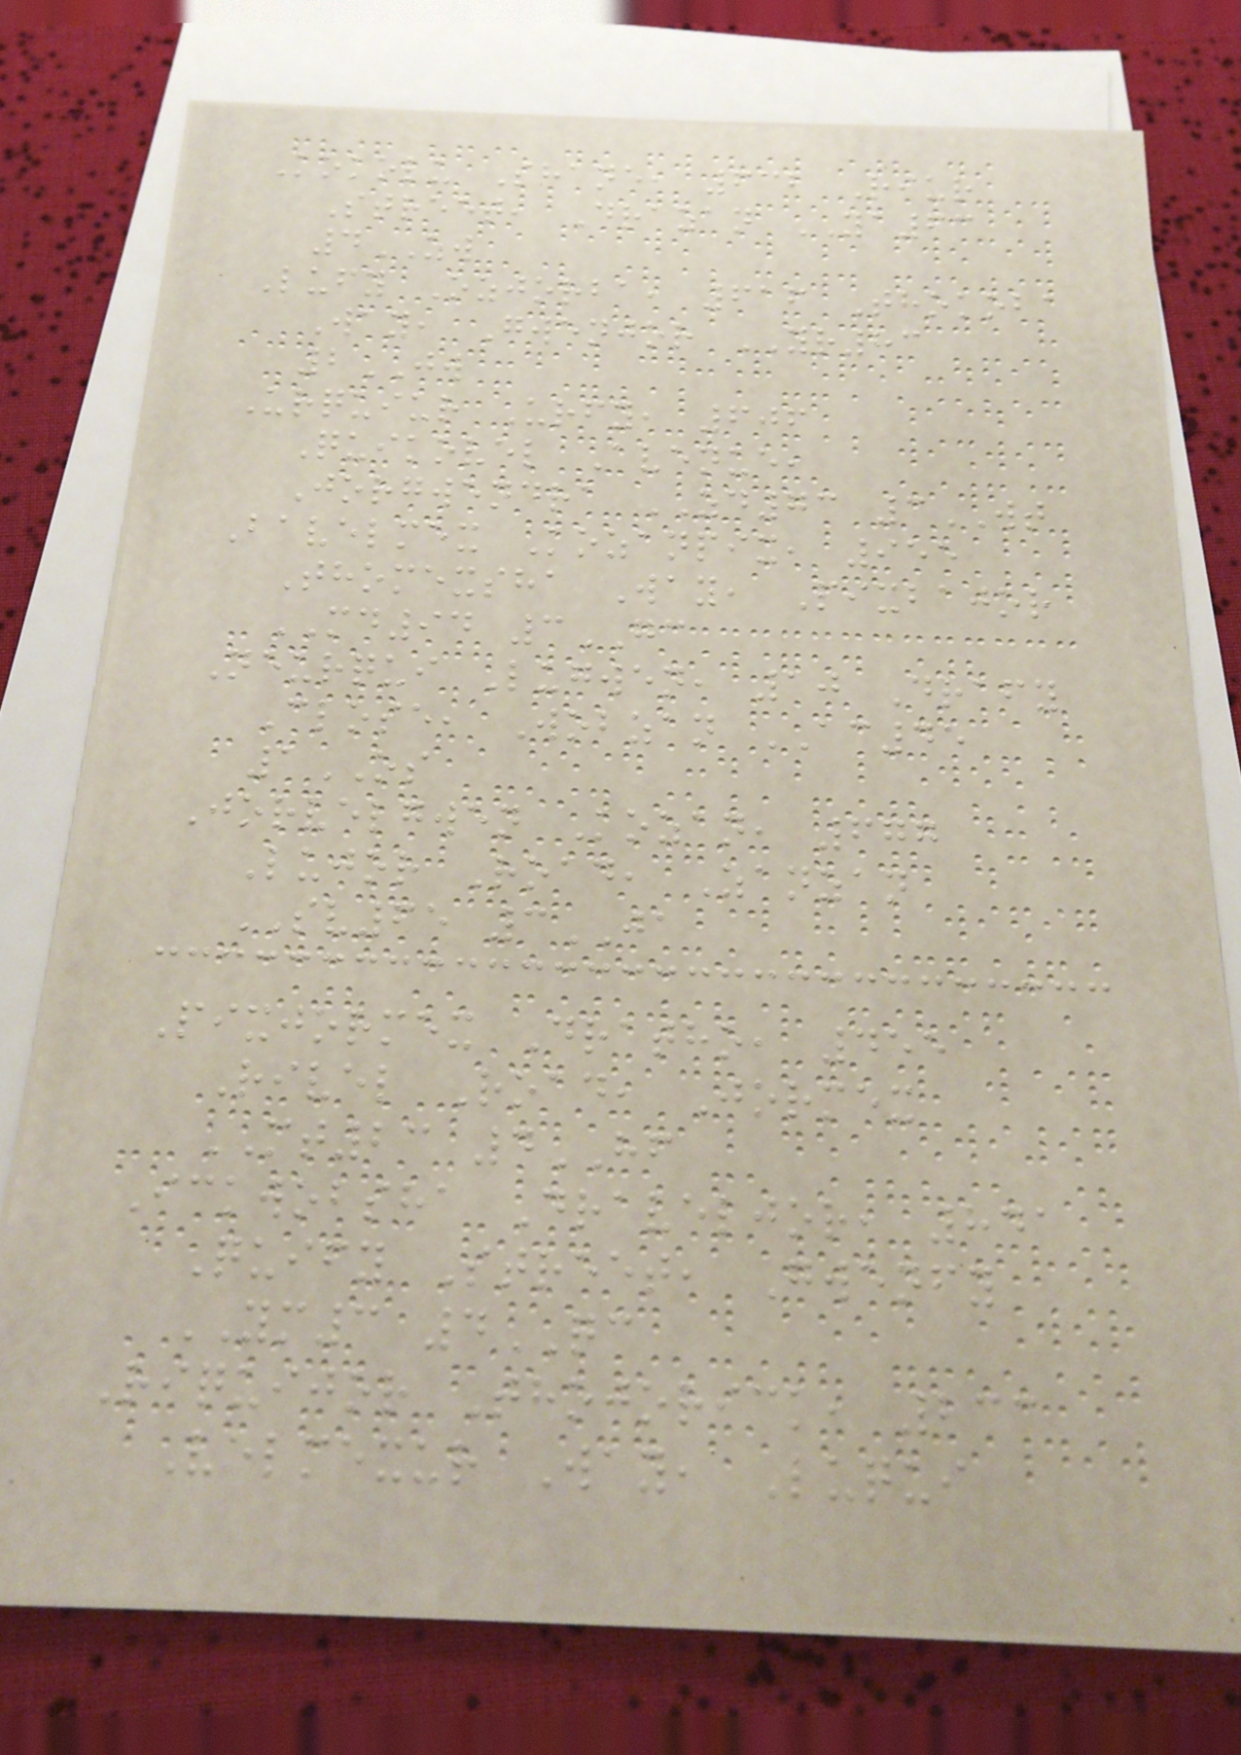Kokolu Shane, 632 Riur
Street, Drazan YA63
4ZW
Lufy Ozjorba, 616 Thokoba
Way, Gwenjor YR83
2JW
Urquiur Urfy, 606
Quikovel Avenue,
Jorgwendra ZD73 3WT
Bavelmex Kozanpix, 955
Thomexsha Way, Pixbajor
MD94 3GC
Neurqui Lugwen, 10 Drafy
Close, Wobzan AC45
1OS
Jorvelgwen Kozan, 677
Lujor Road, Zanzan
SV65 3JA
Pixjormex Dratho, 455
Rivel Road, Jormex
MT23 4HF
Ickwobsha Draveljor, 841
Quify Street, Gwenfy
YM3 4QC
Riquijor Thojorick, 233
Velmexur Way, Luqui
